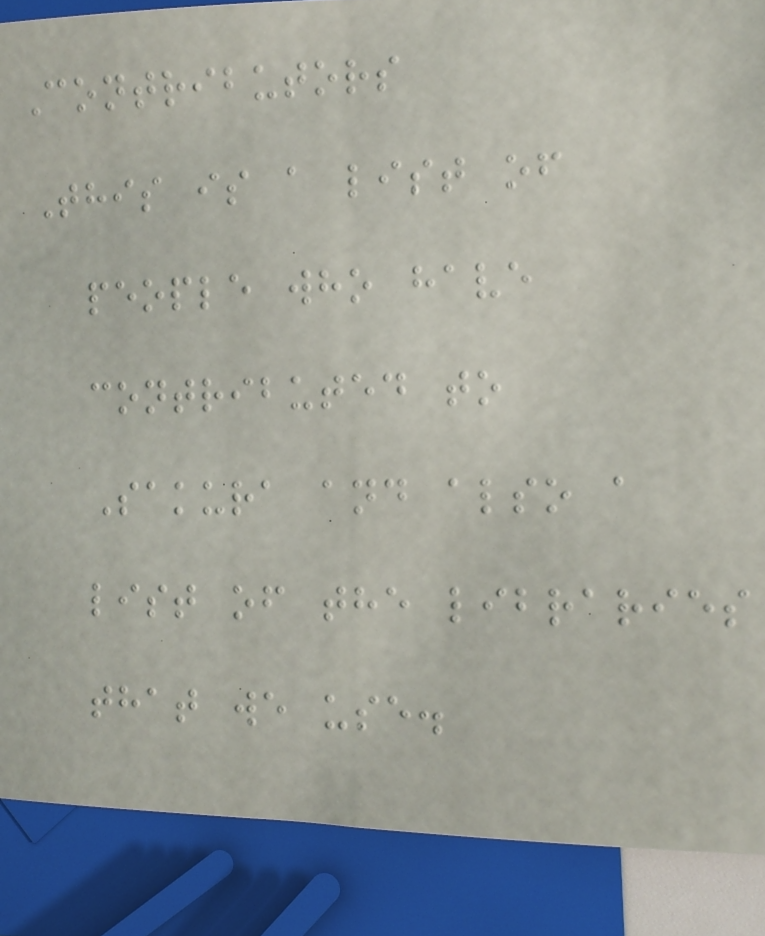Contributors
This is a list of
people who have
contributed to
Sakura and also a
list of the libraries
that we use.
